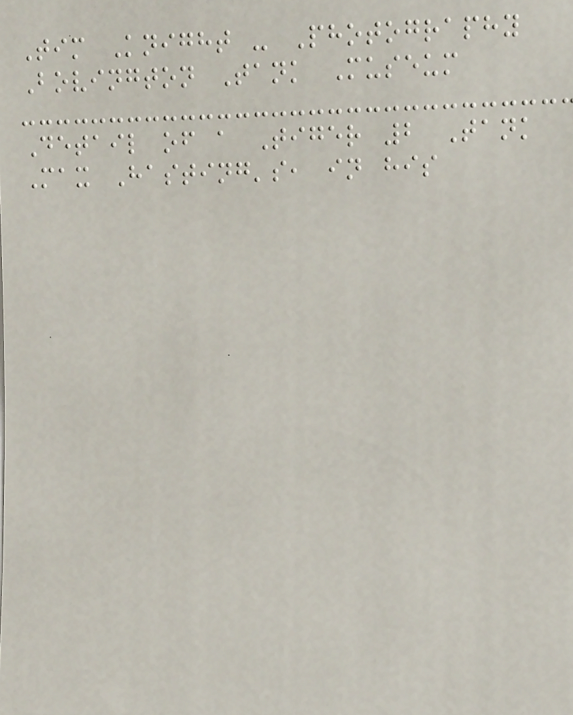Tim Knight - Photography
Bovington Tank Museum
Detail of a Tiger 2 Tank
Max Hasting's, in his
